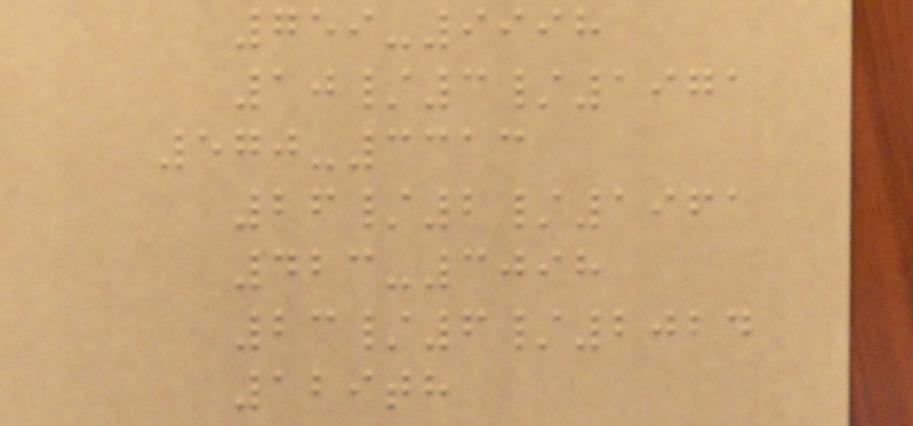759-9998
10/3/1971
570-3313
26/2/1961
423-3098
23/6/2024
129th
